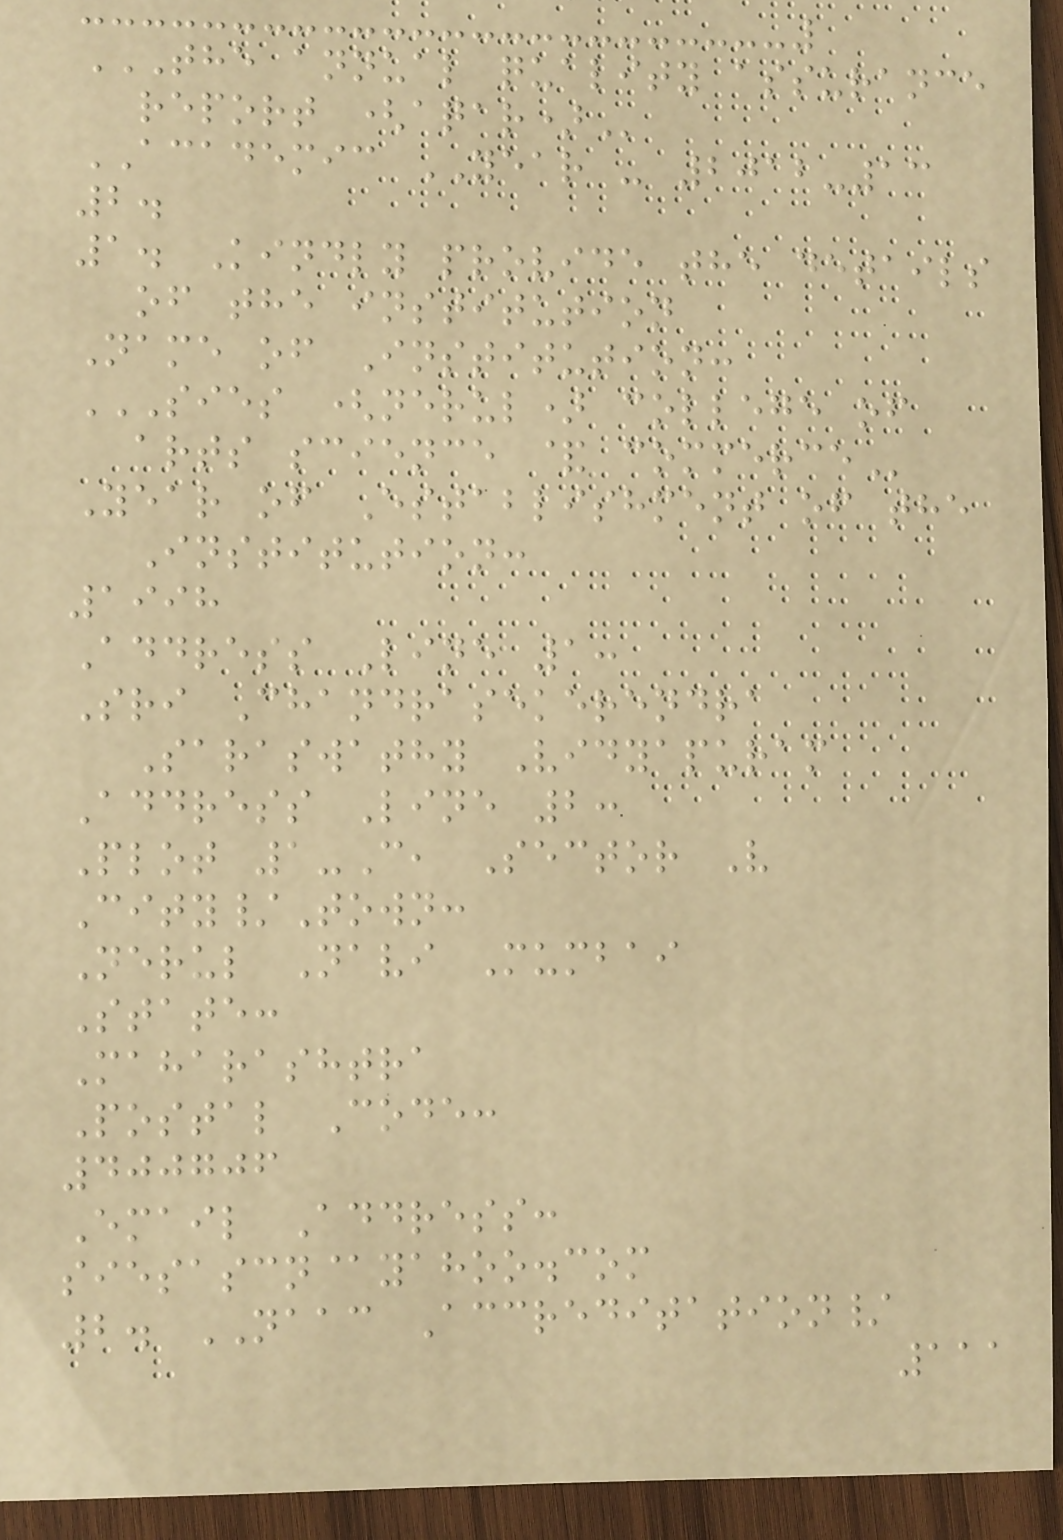THE ANNUAL QUALITY ASSURANCE
REPORT (AQAR)
ACADEMIC YEAR - 2012-13
2.
1. Kindly provide the details
of the institution
Name of Institution:
SIES (NERUL) COLLEGE OF
ARTS SCIENCE & COMMERCE
Year of Establishment of the
Institution:
1998
Address Line 1:
Sri Chandrasekerendra
Saraswathy Vidyapuram
Address Line 2:
Plot 1-C, Sector V
City/Town:
Nerul Navi Mumbai
State:
Maharashtra
Postal Code:
400706
Email Address:
siesascn@yahoo.com
2. NAAC Accreditation/
111
